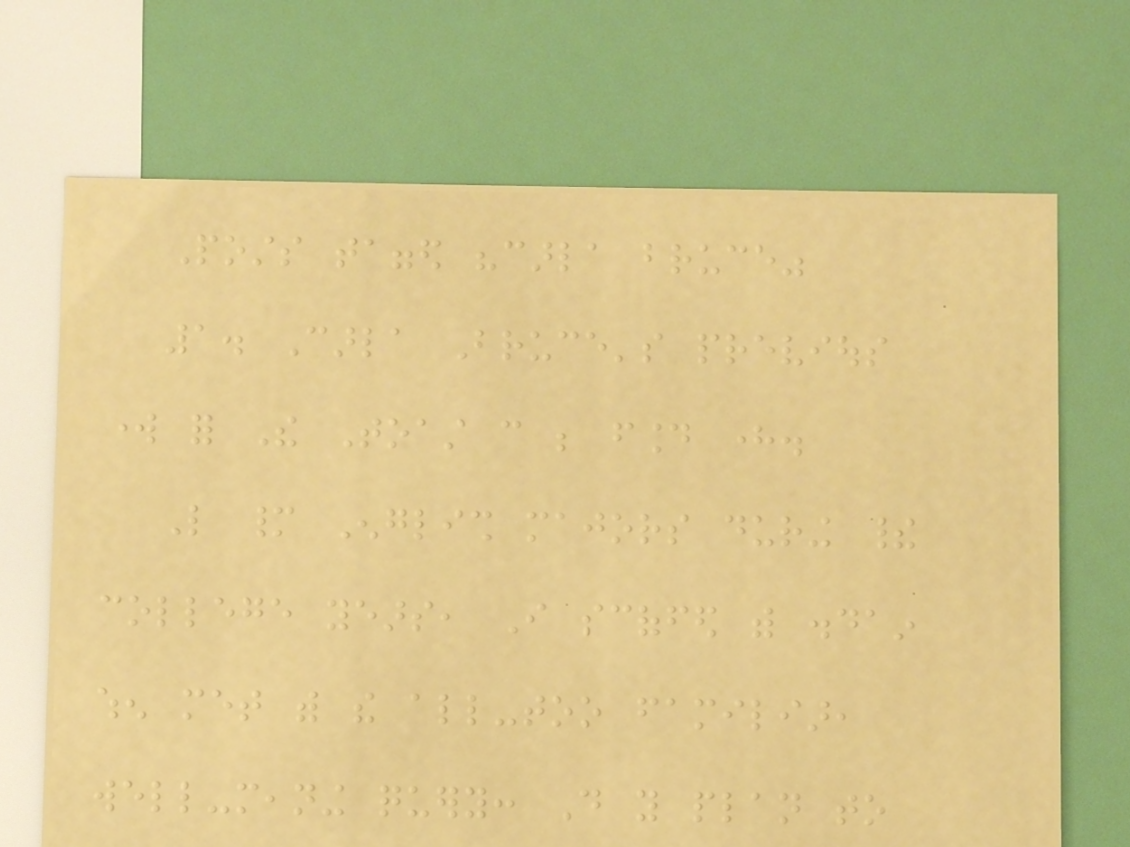Posts tagged "carla bruce"
1. Carla Bruce's previous
work for The Toast can be found here.
Like many English majors during their
college years, I scoffed with disdain
when met with the all-too familiar,
well-meaning query: Do you plan to
